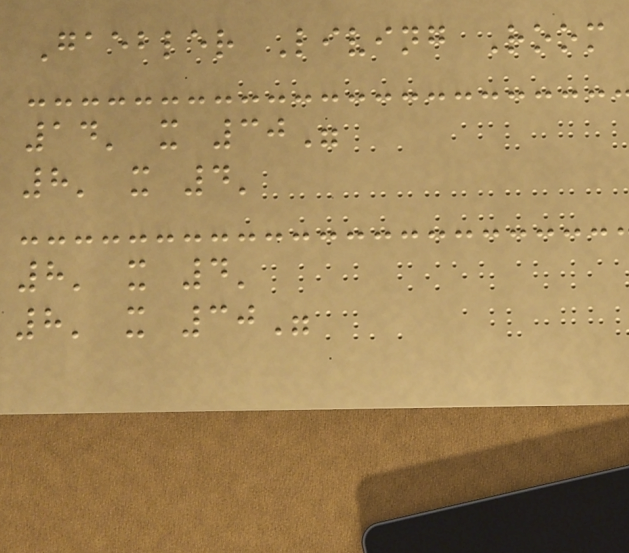Gaebler Living Room
14' x 30"
8' x 4'
8' x 4'
8' x 30"
